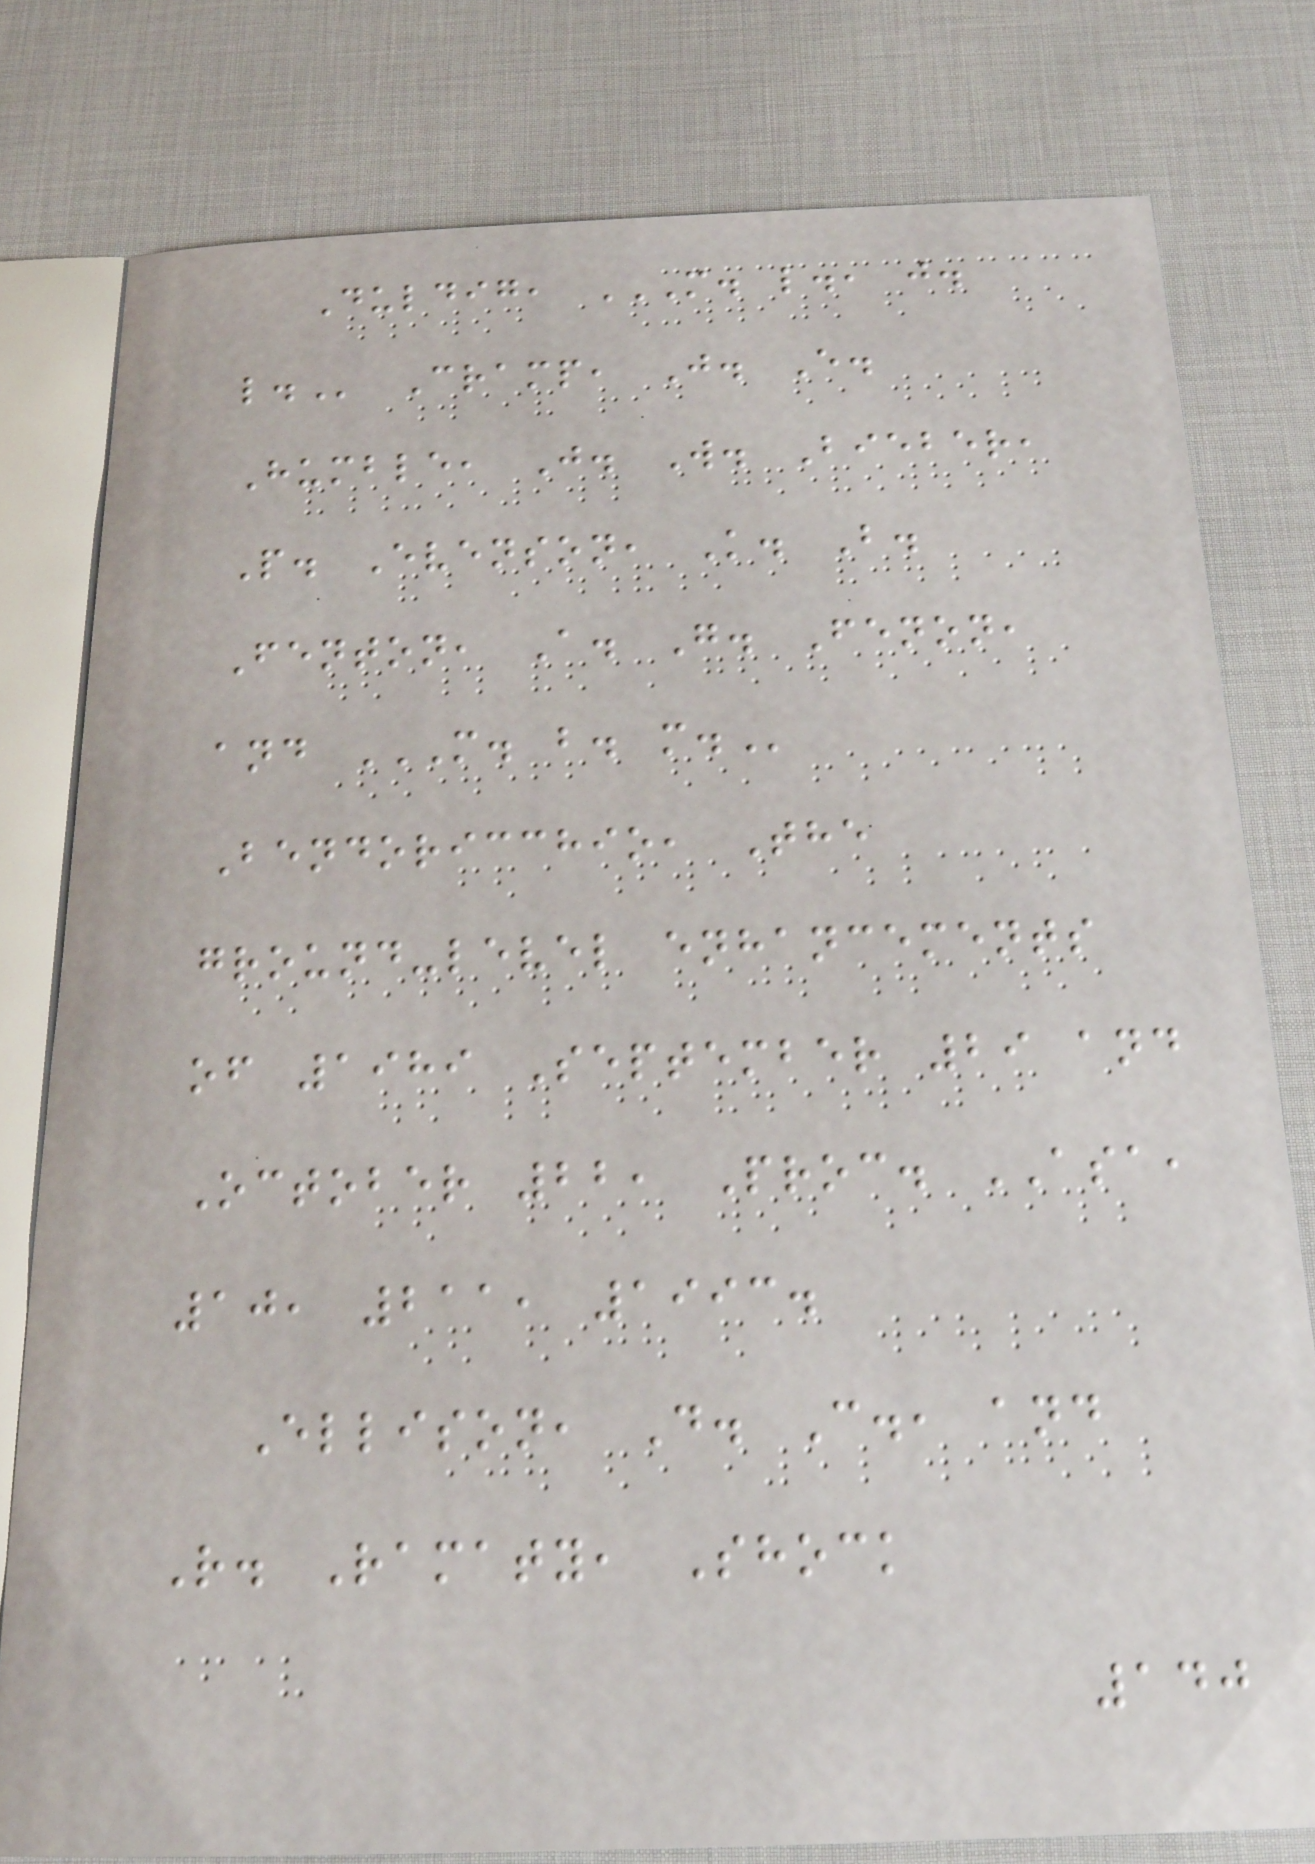Duldig, M. L., J.
L. Cramp, J. E.
Humble, J. W. Bieber,
P. Evenson, K. B.
Fenton, A. G. Fenon,
and M. B. M.
Bendoricchio, The
ground-level enhancements
of 1989 September 29 and
October 22, Proc. ASA,
10, 211, 1993.
Ellison, D. C., and
R. Ramaty, Shock
140
